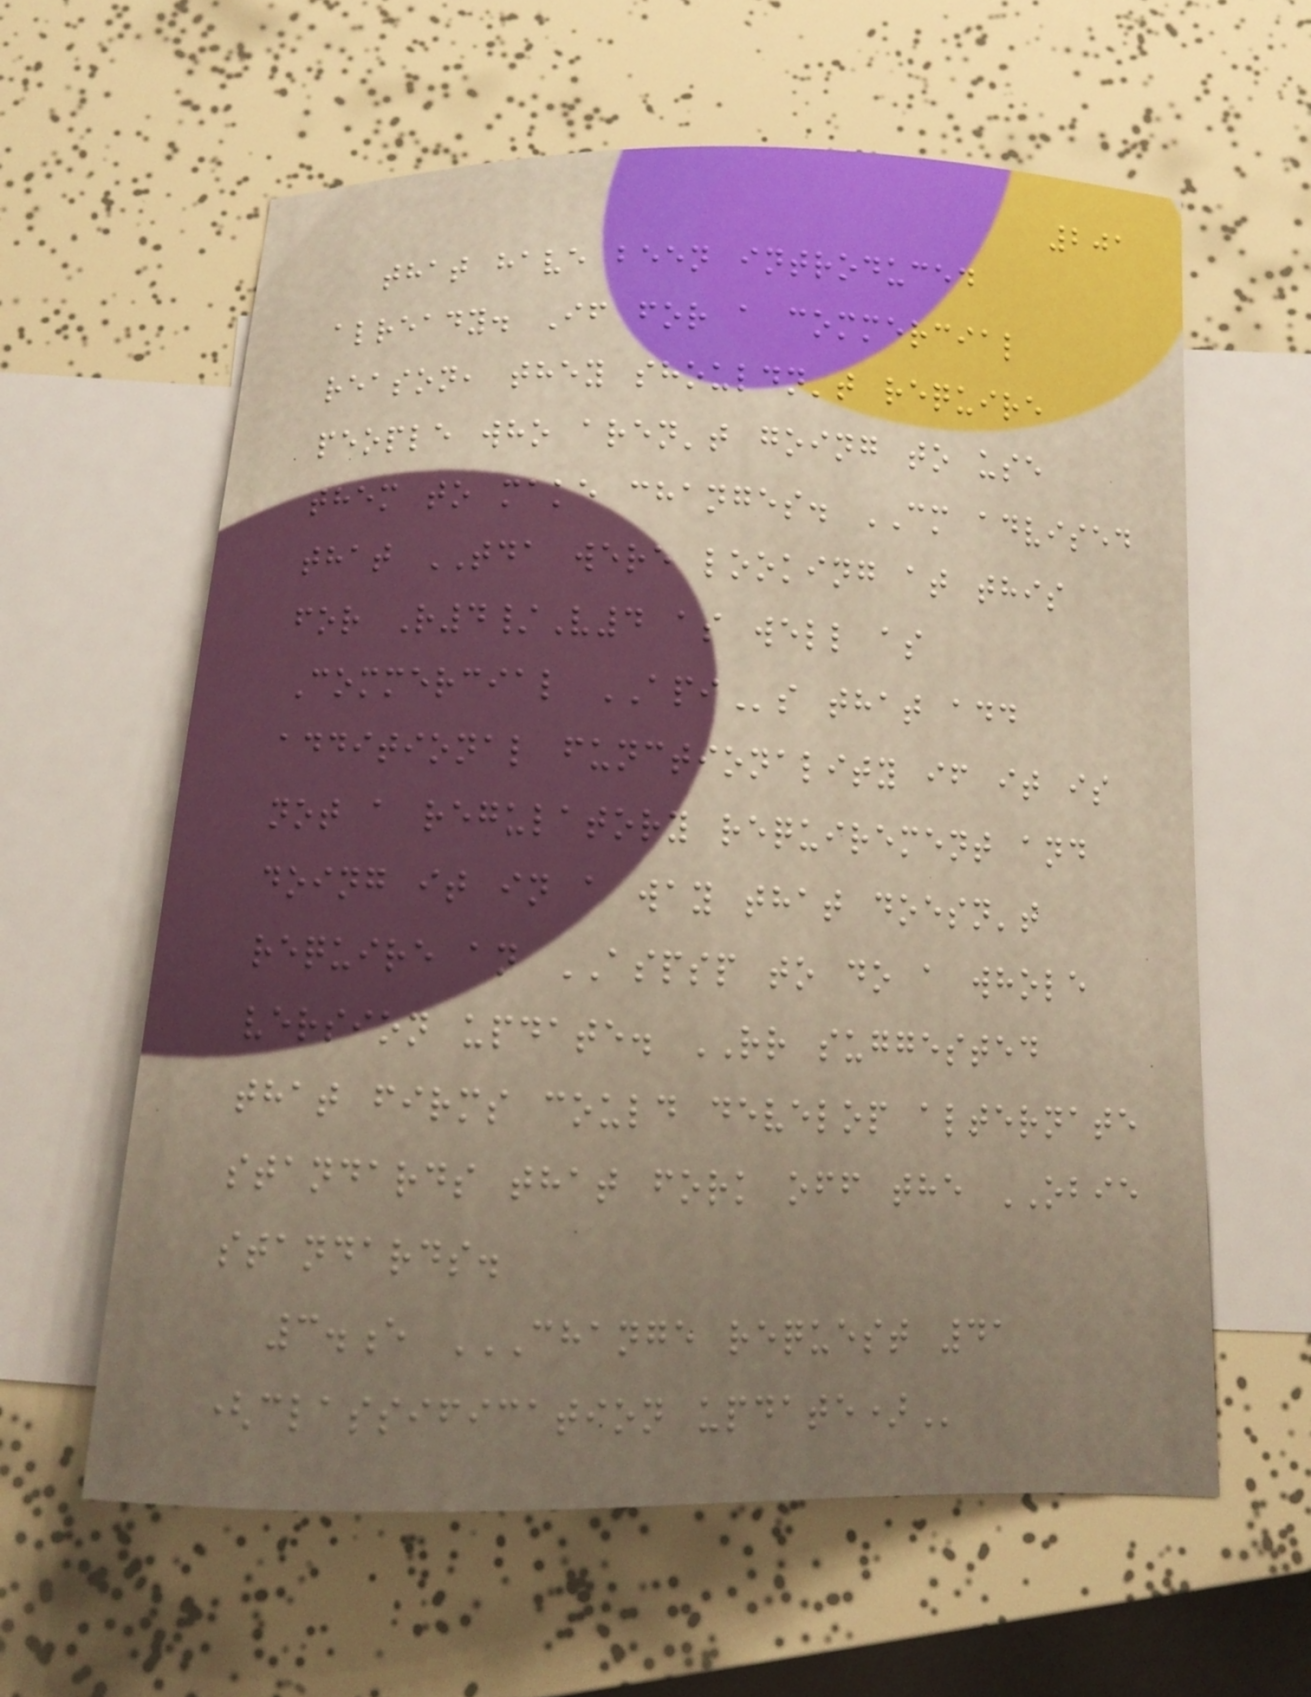201
that have been introduced
already. If for a commercial
reason, they shouldn't require
people who aren't going to use
them to make changes. CM advised
that TDA were looking at this
for R4/V4 as well as
Commercial APIs that add
additional functionality if it is
not a regulatory requirement and
doing it in a way that doesn't
require an ASPSP to do a whole
version update. RR suggested
that firms could develop alternate
standards that fork off the OBIE
standards.
3.e CHANGE REQUEST 41
(CLASSIFICATION UPDATE)
